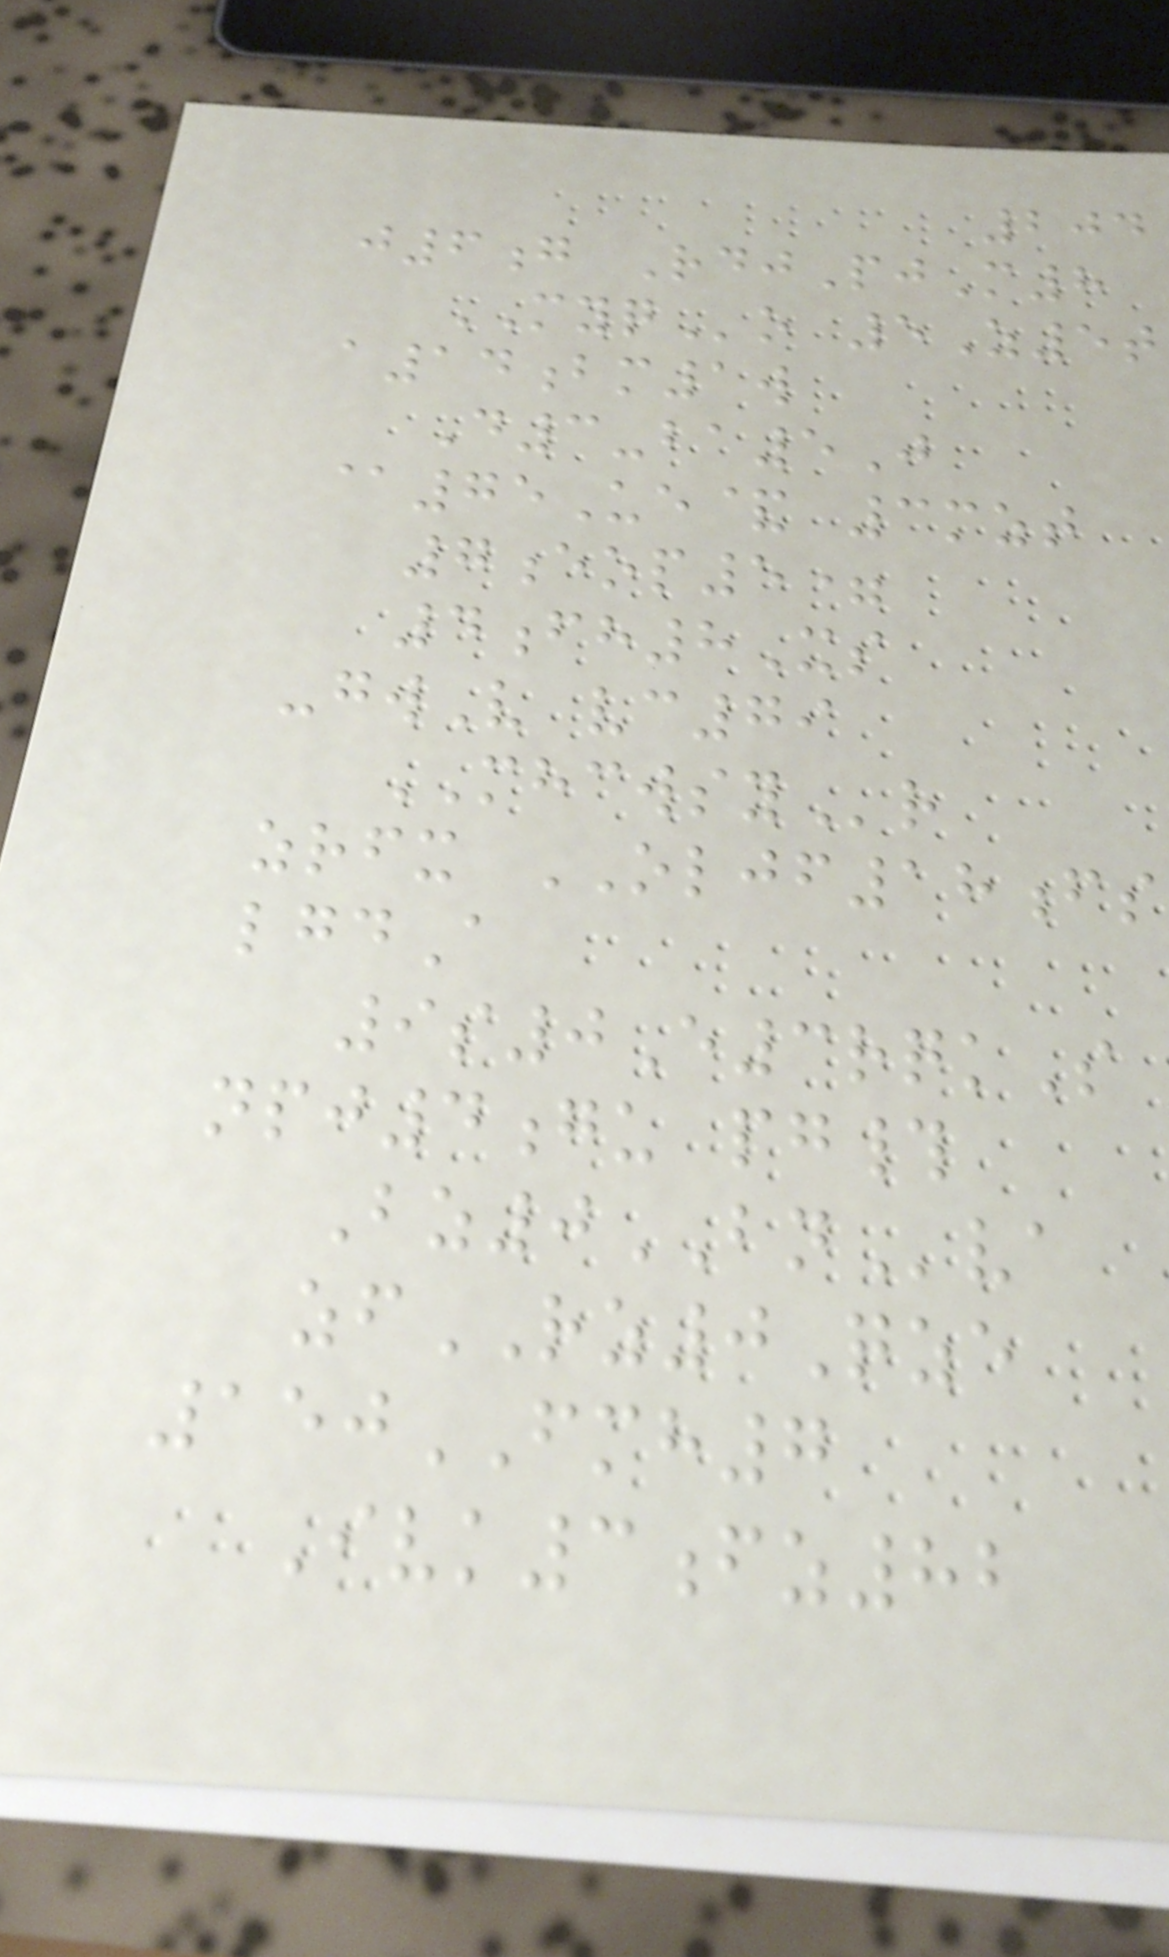204
j6g RdjPjM8
MYQo 5Z5t
a14bm1w
D3-ba5J
@75Ue& 3mzt
7eop5=
4fh8Xs
-gwV vc79
MHCWSYr
zrfx OLJF18fs
lgdA
9s0E3rqkS
npj4gu pg#
Bz0BNva
zfRZ0Qze
150FMH7
Ivk3fz82
